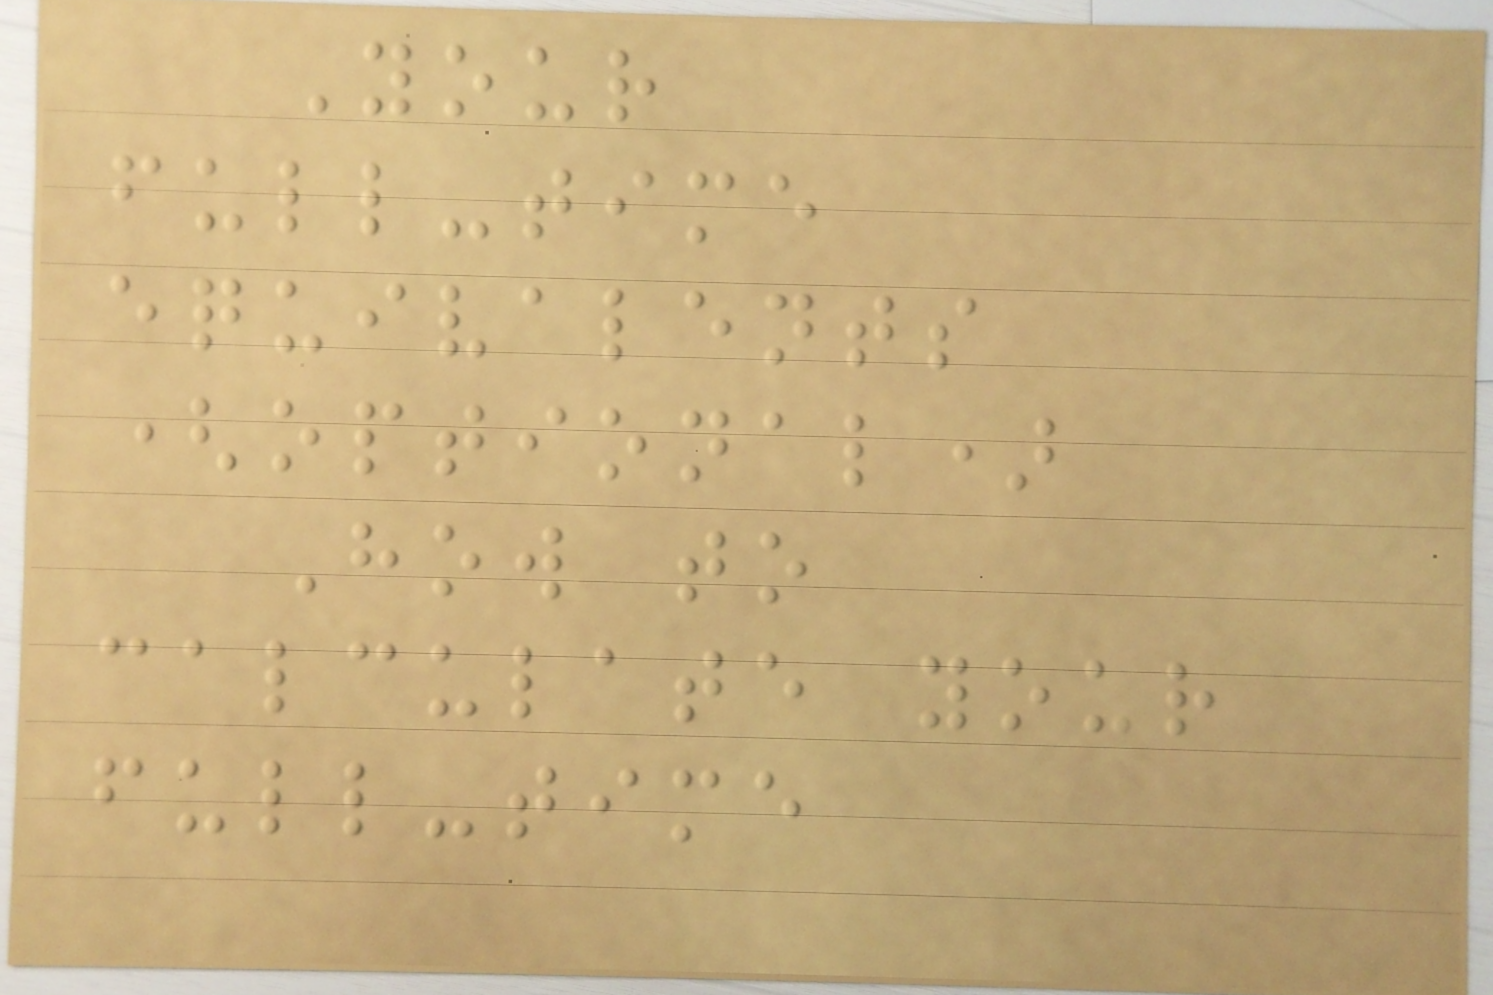Your
full-time
equivalents
(optional)
How to
calculate your
full-time
